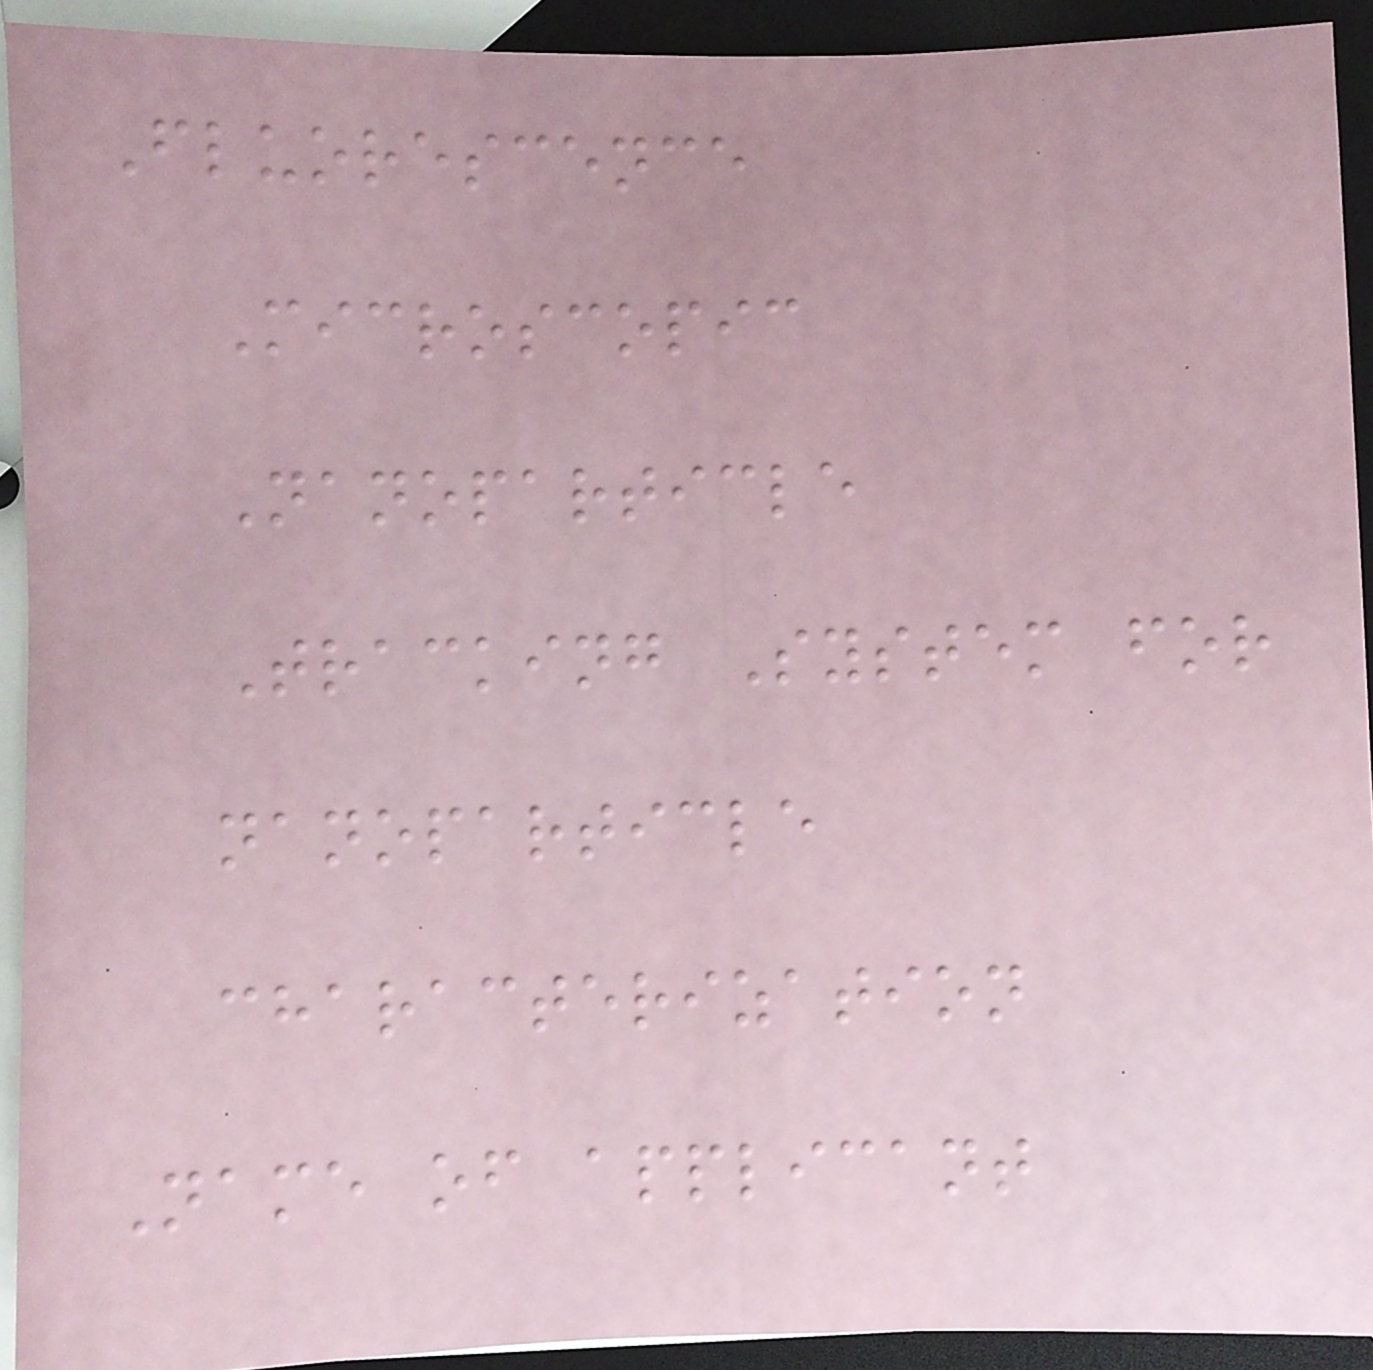Fluorescence
Microscopic
Nanoparticle
Tracking System for
nanoparticle
characterization
Name of applicant
